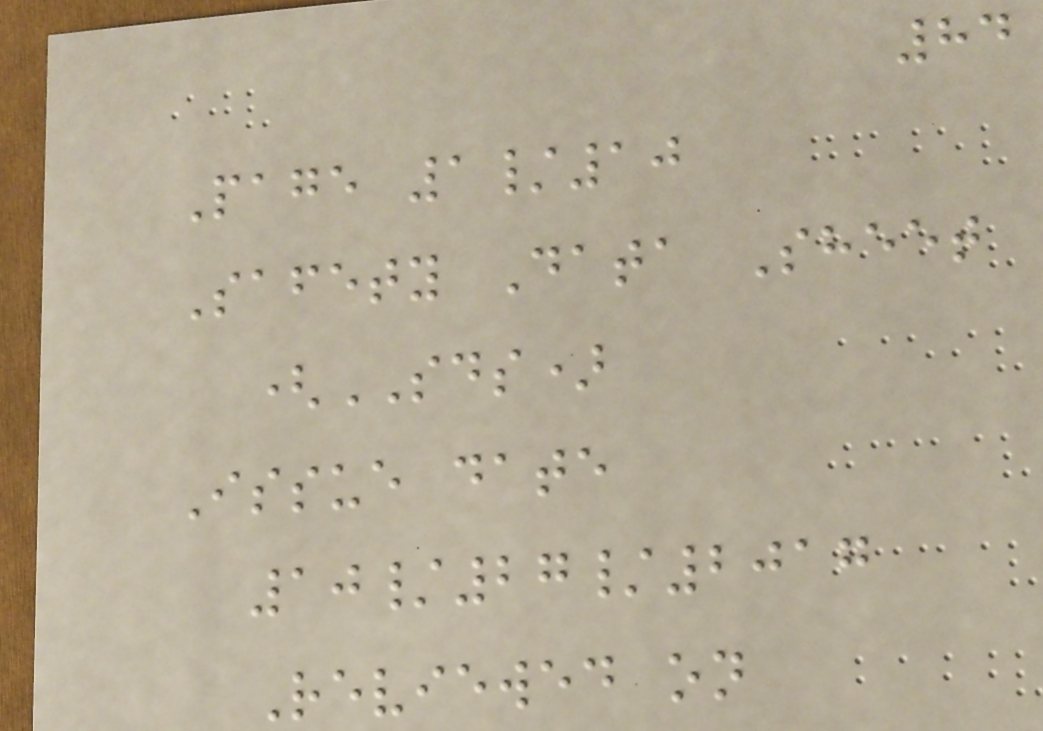84
Page 1/10
Safety Data Sheet
(SDS)
Issue date
10/27/2017
Reviewed on
